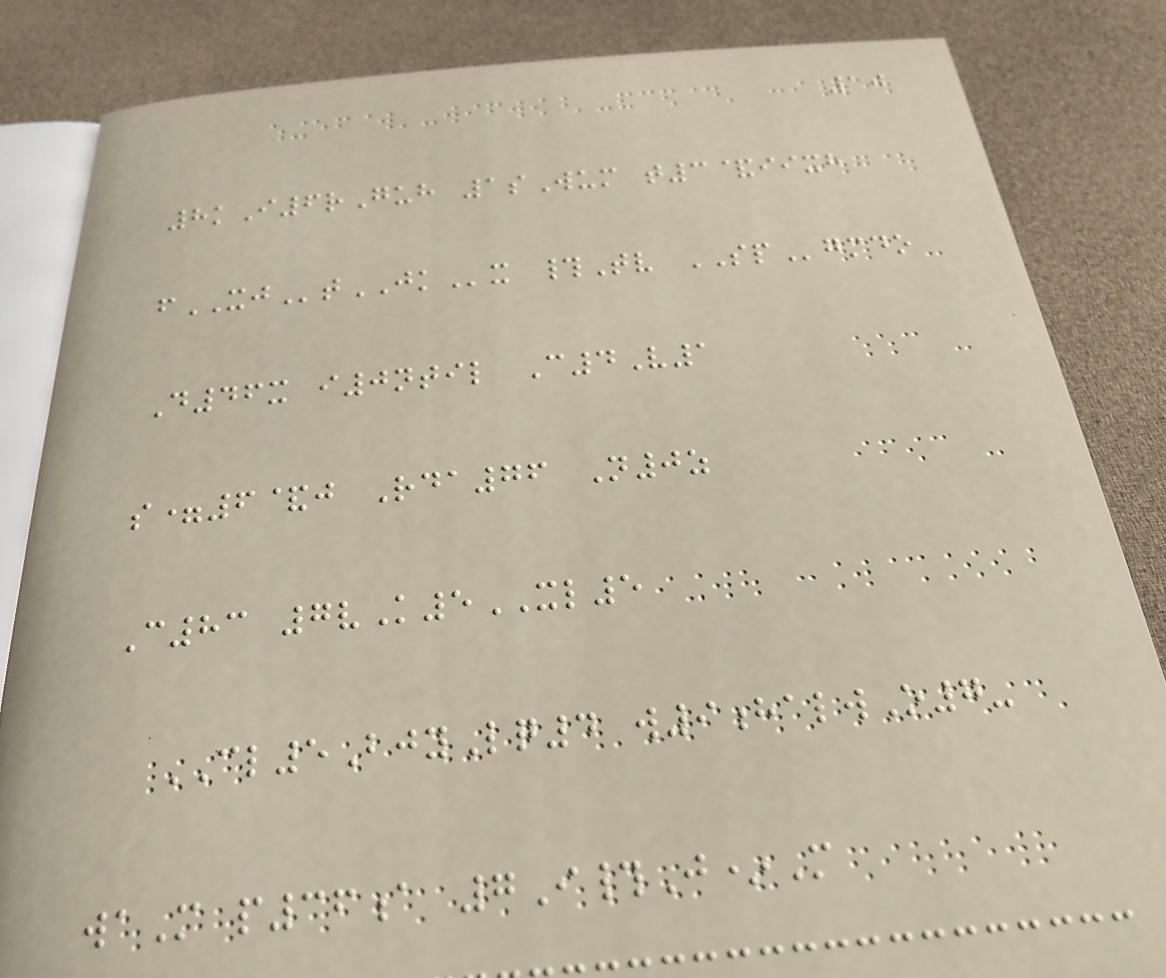10
8kI6rGuh 1sWum t3&iixh
fXJtJKx #Tv SPgmdo
D46x i0ntil C4V1
s=6&j Rda76 N0z
C83 7vK5XL5
CL5BjyLq4 w9halwO7-
waM p36a 7I#J*M
